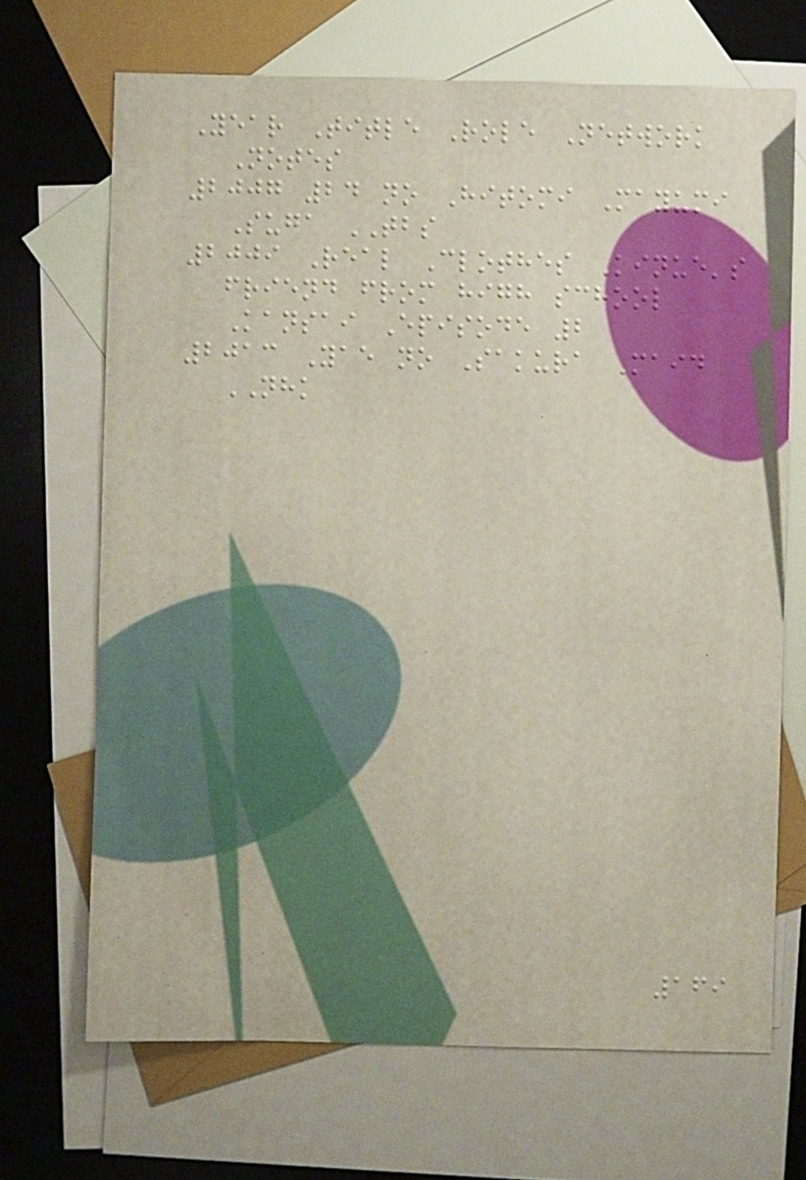Year Title Role Network
Notes
2007 24 no Hitomi Mayumi
Suga TBS
2009 Real Clothes Kinue's
friend from high school
Kansai Episode 2
2013 Yae no Sakura Maid
NHK
169
